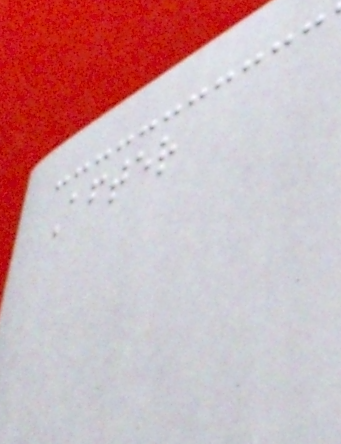After
